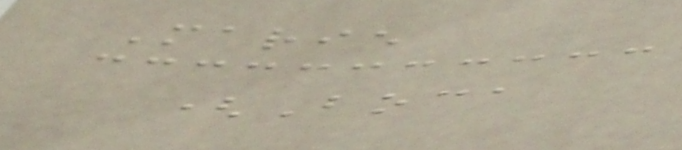Marie
(Boca
